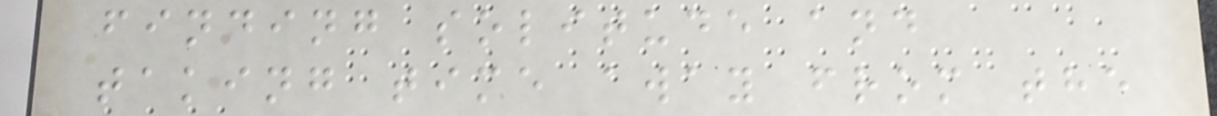finding solitude and
taking time away from the
